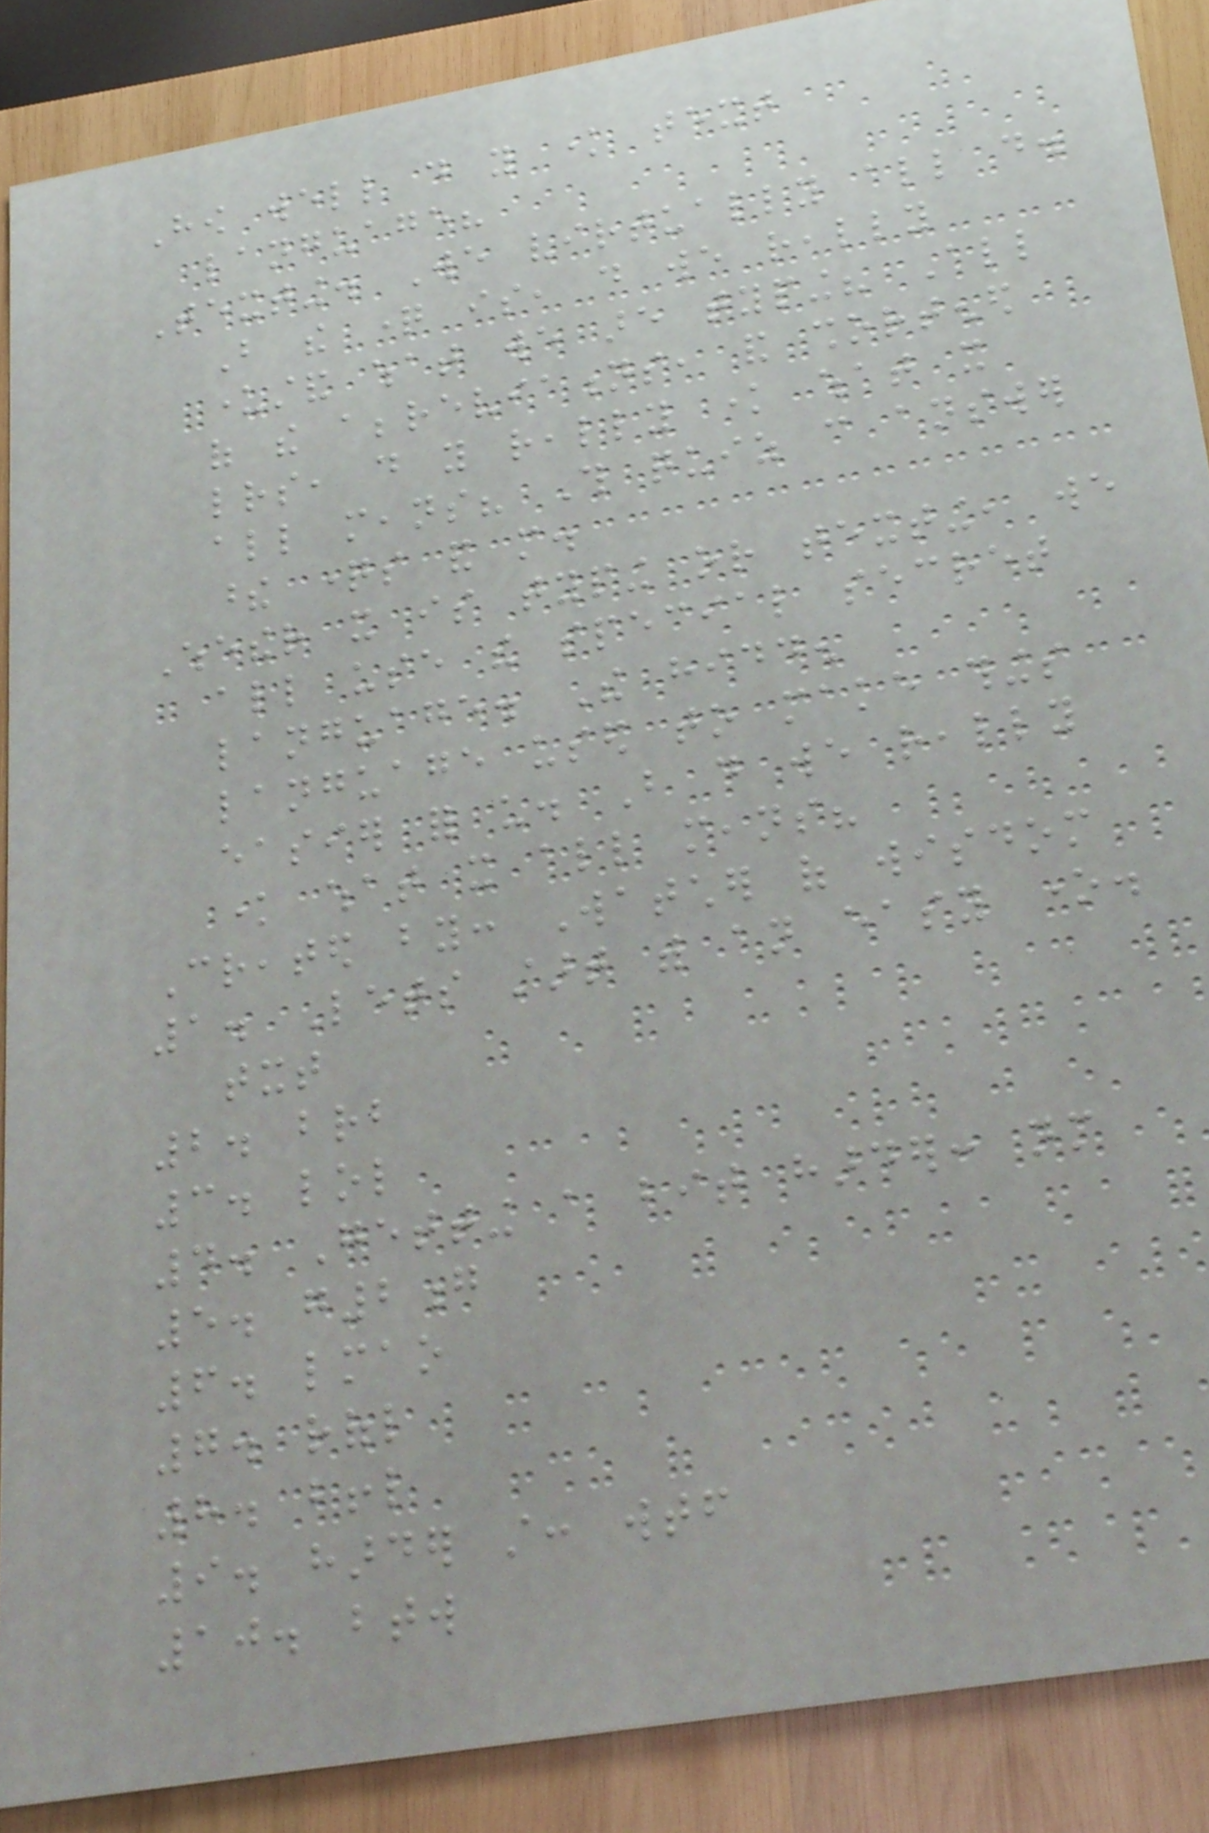How well do you know text
language?
Texting. We virtually all do.
But the question is, do we really
understand what we are typing? All
of the abbreviations, and shortened
letters, do you really know what it
all means? This quiz can answer
these questions and more.
Whether it is typing or texting, we
all use the special secret
language. The hidden
language used to make things
easier for us. But do we really
know what it all means?
Created by: Watcher of wisdom
1. Lets start with an easy one.
txt
2. brb
3. lol
4. Getting a bit harder: nm
5. g2g
6. lmao
7. rofl
8. bffl
9. harder still: wtf
10. btw
